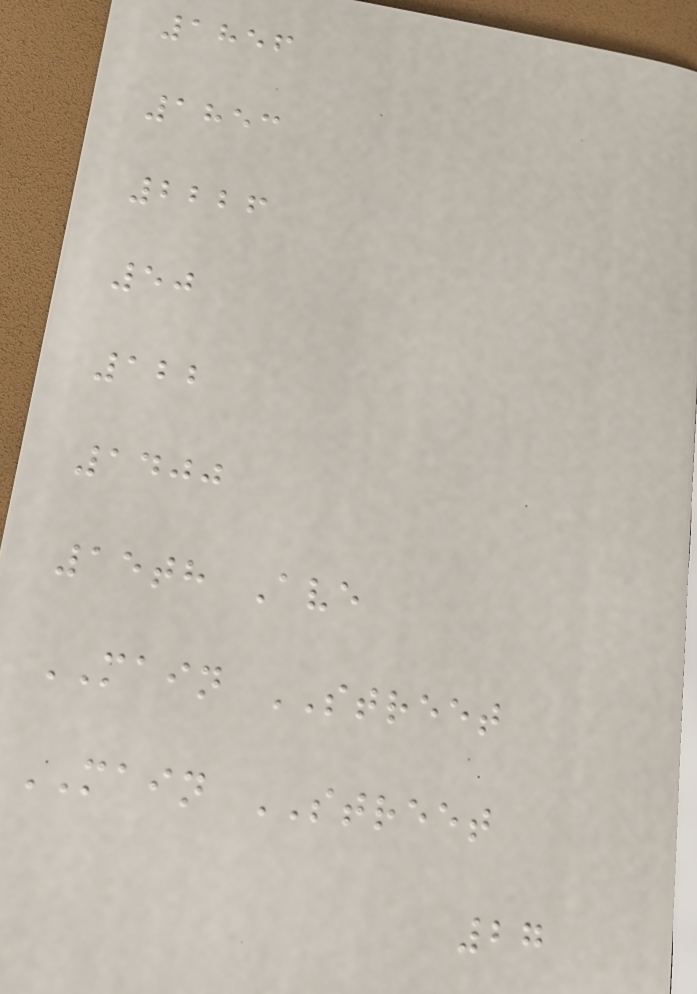1856
1853
2226
50
122
1400
15th Ave
MAIN STREET
MAIN STREET
27
